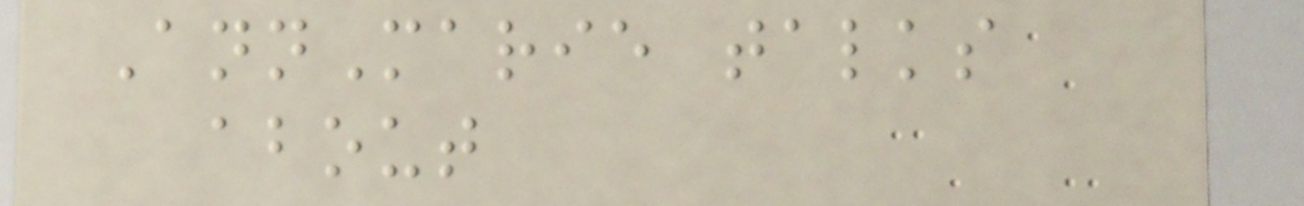AnnMarie talks
about
